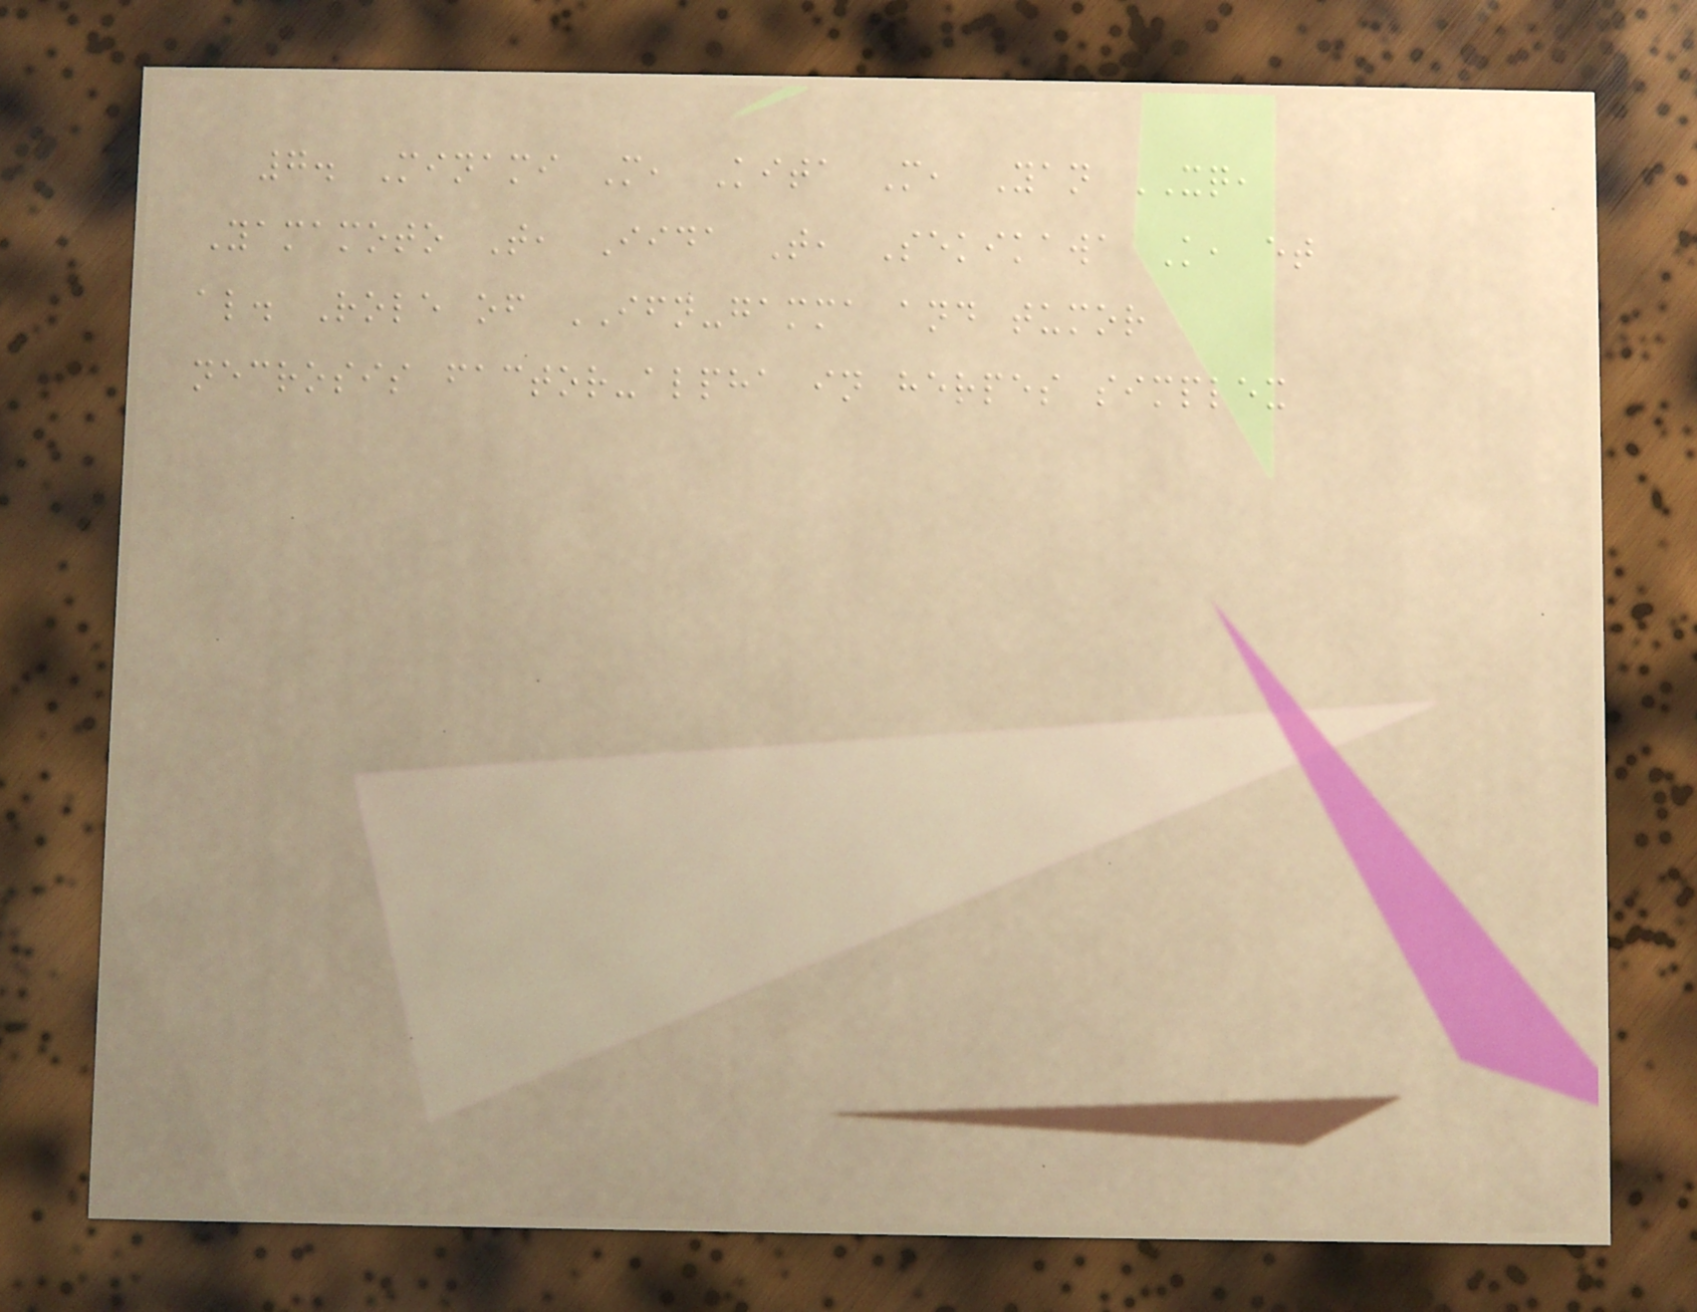7. Minami M, Kita M, Yan XQ,
Yamamoto T, Iida T, Sekikawa K, et
al. Role of IFN-gamma and tumor
necrosis factor-alpha in herpes simplex
